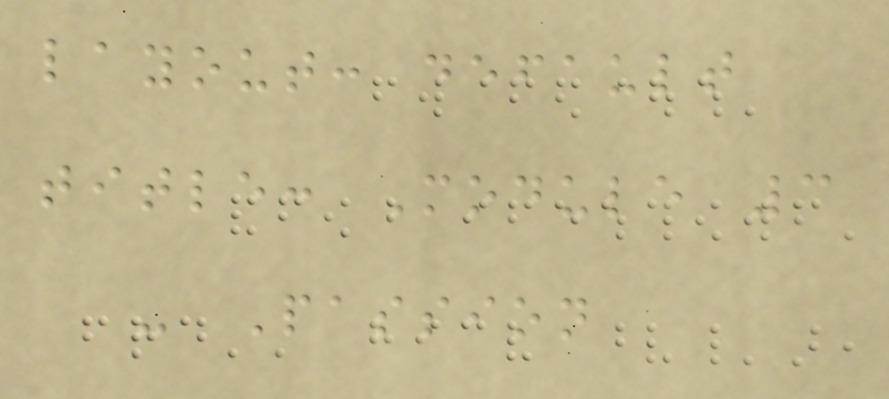layout: default
title: Module 3
- Passion
